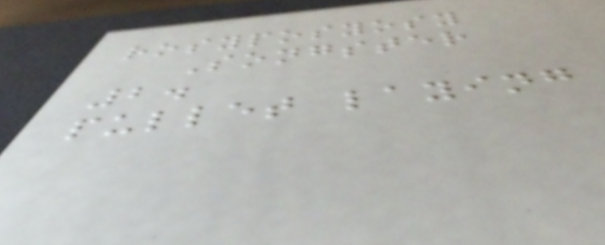rosyposyosy
Songster
2.
pullet laying
